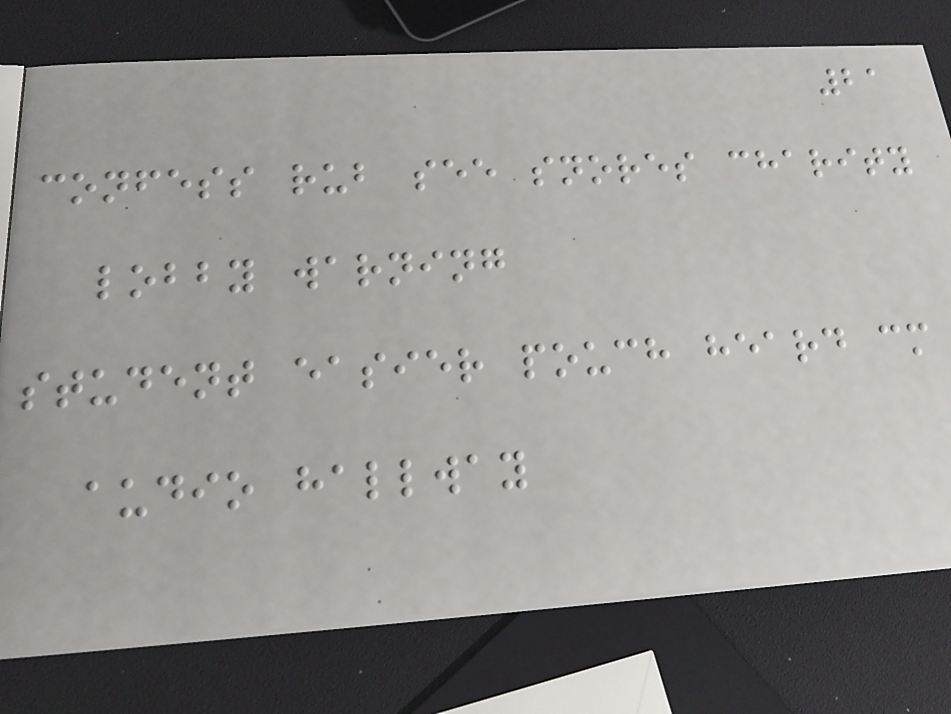21
confess rub see snores charity
lobby warning
student easier pouch heard cm
audio hallway
